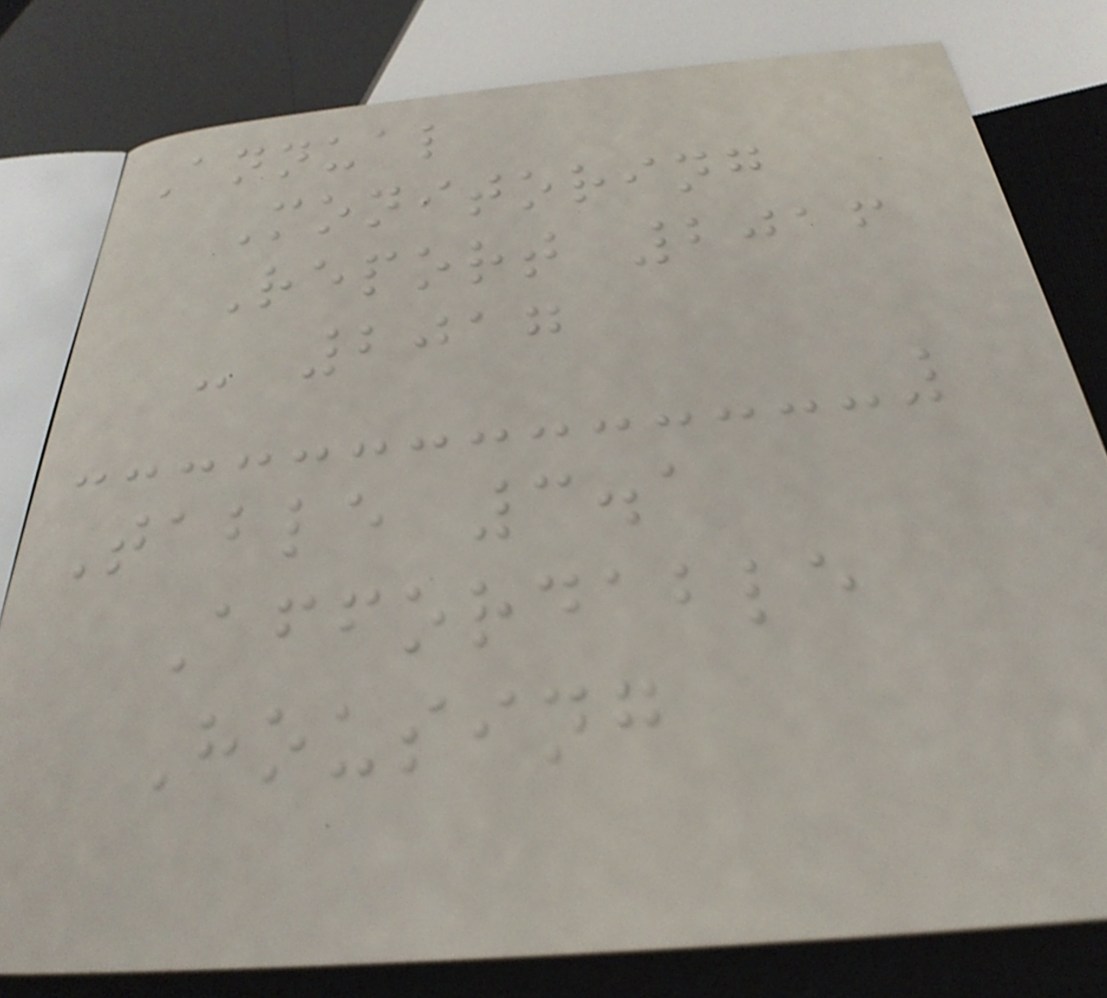Annual
Monitoring
Report 2016
- 2017
Table 3.1
Affordable
Housing
